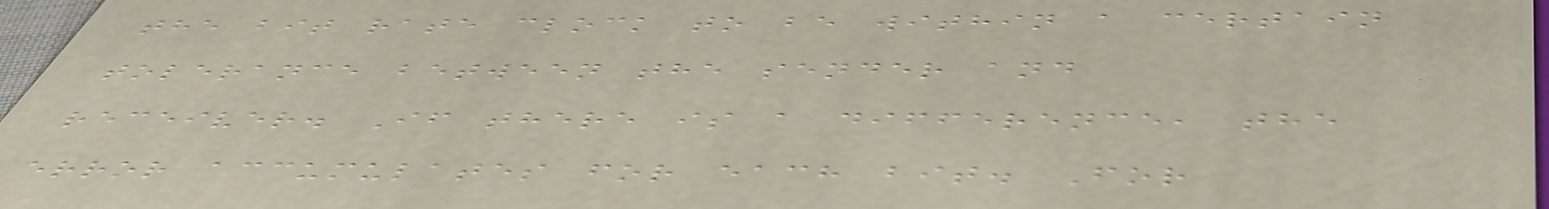the bit rate clock to be within a certain
tolerance between the sender and
receiver. If there is a difference, the
error accumulates for each bit. For
